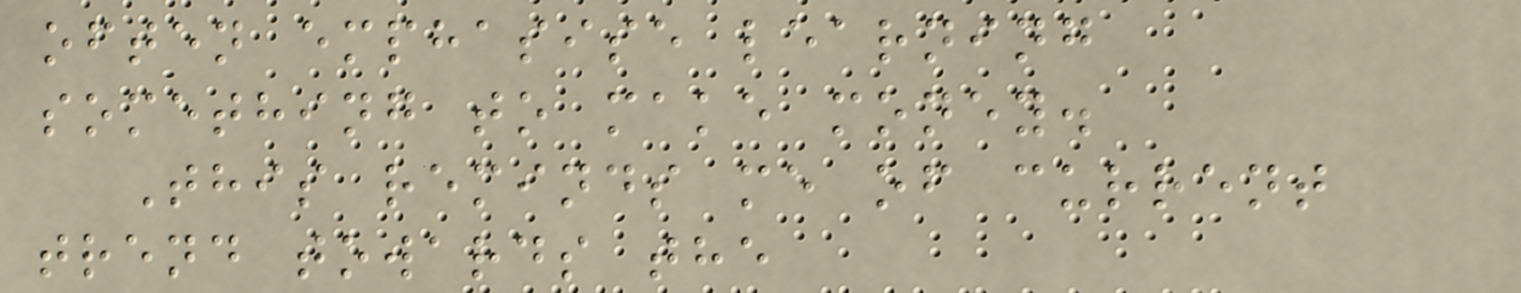often emphasise learning
something to make money.
This reminds me of current
trend towards the
